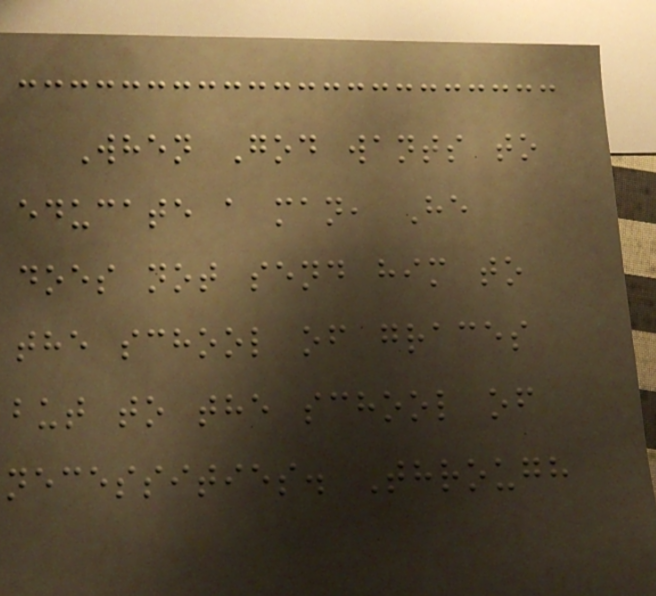When God wants to
educate a man, He
does not send him to
the school of graces
but to the school of
necessities. Through
